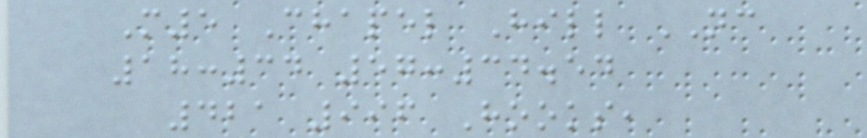M5 Chapel Hill NC
18:34 57:34.54
421 996 Hooks,
